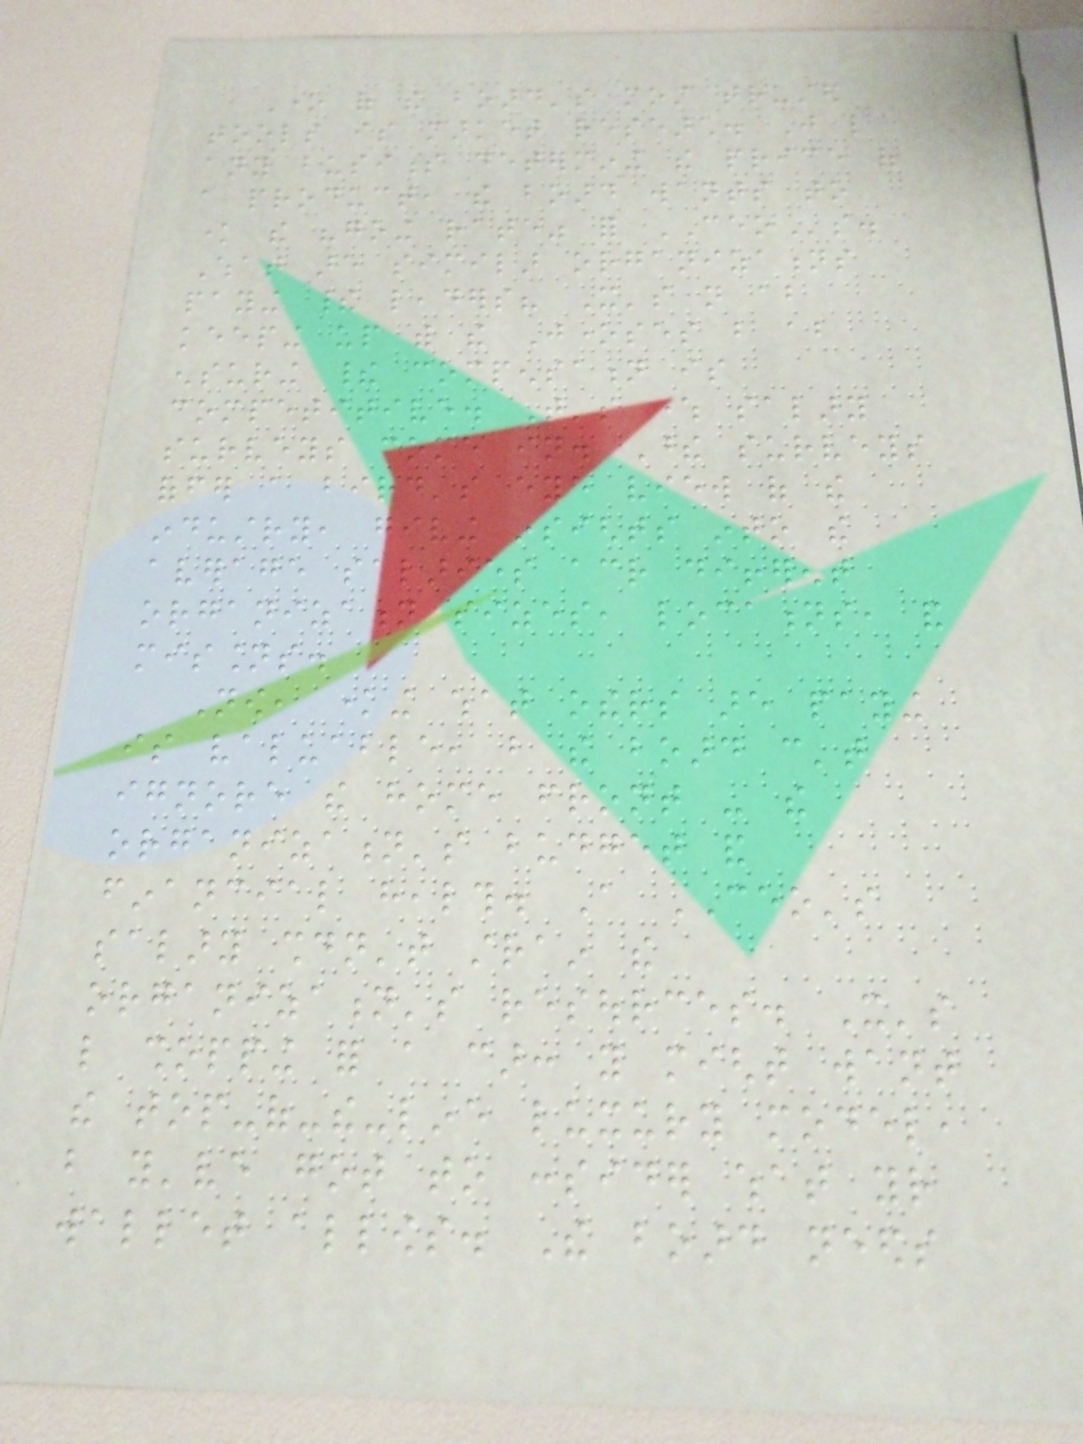One of the board's most trusted
tools is market research. Just like
any business determining the price of
a product, the board wants to
know the "going rate" for CEOs.
What are similar organizations
paying their leaders? It's not about
keeping up with the Joneses but about
ensuring their compensation is
competitive. That's where salary
surveys come in. These surveys
offer a bird's eye view of the
industry, giving insights into the
average salaries across different
organization sizes, locations, and
missions.
Now, knowing what others are paying
is valuable, but the board can't
ignore the home front - the
organization's budget and
financial health. A CEO's
salary shouldn't strain the
organization's resources. It's
like shopping for a car: you might want
the top-of-the-line luxury model,
but you've got to consider what your
wallet allows. The board needs
